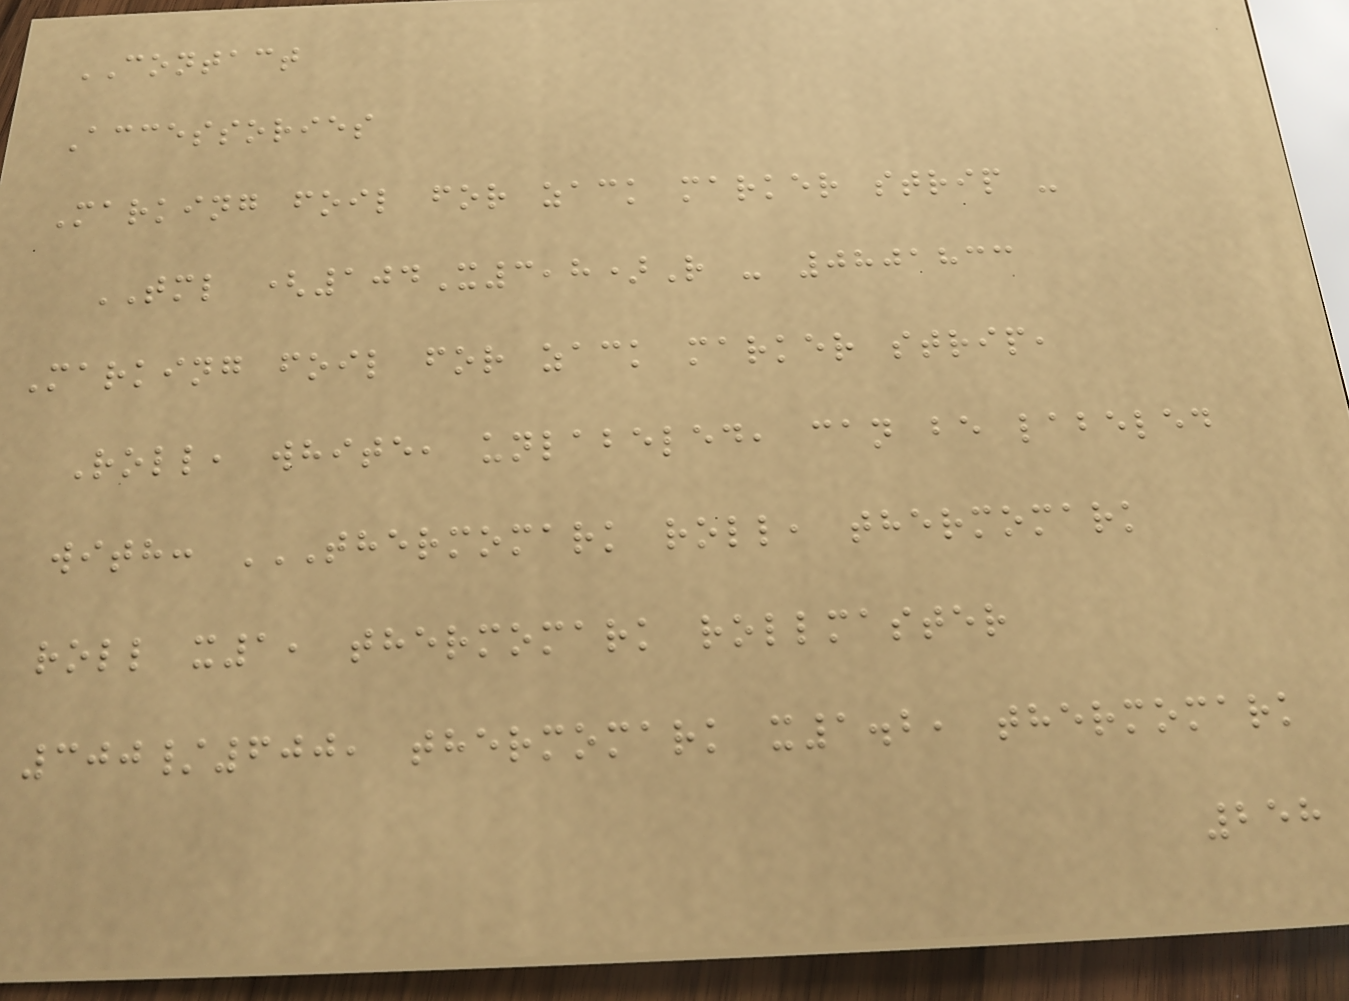CONTACT
Accessories
Marking foil for zack marker strip -
TML (104X3,8)R - 0801833
Marking foil for zack marker strip,
Roll, white, unlabeled, can be labeled
with: THERMOMARK ROLL, THERMOMARK
ROLL X1, THERMOMARK ROLLMASTER
300/600, THERMOMARK X1.2, THERMOMARK
258
